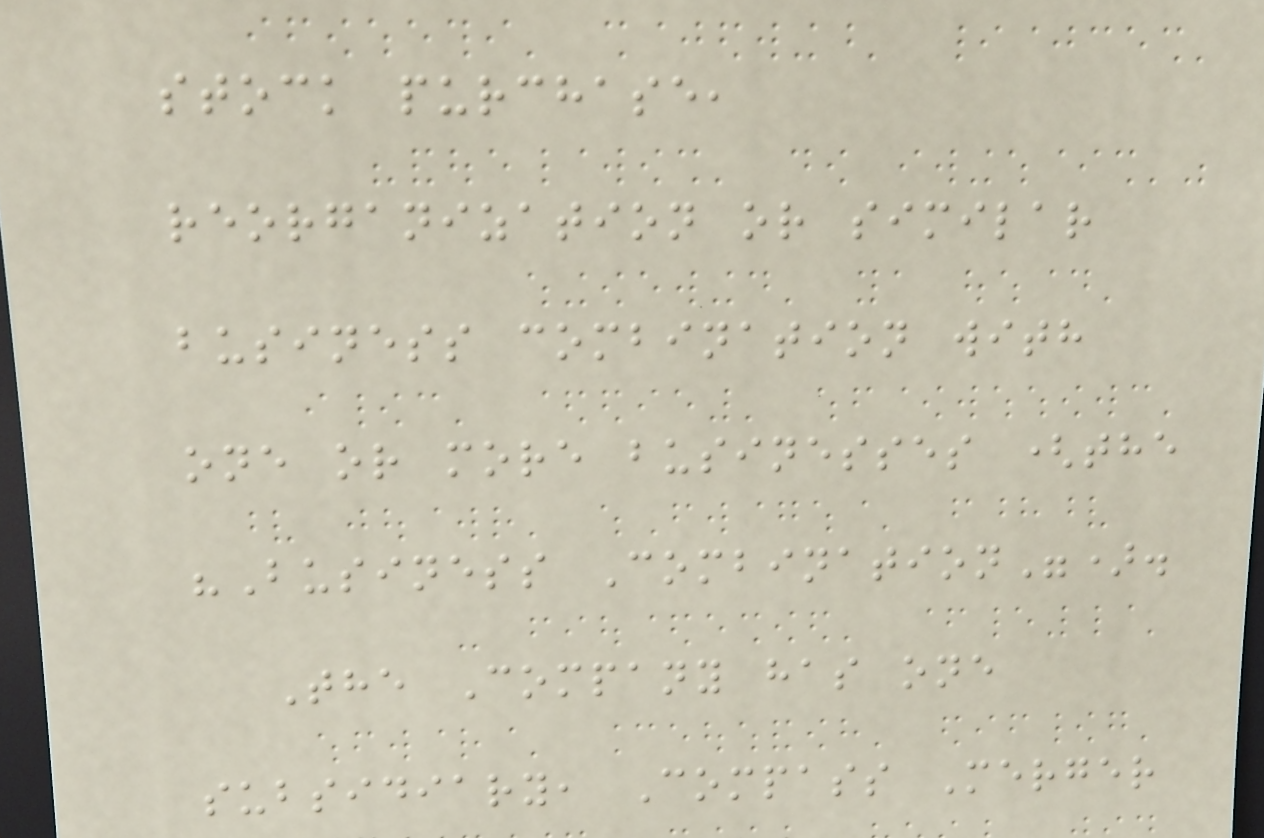stock purchase,
reorganization or similar
business combination with
one or more businesses (the
"Business Combination").
The Company has one
subsidiary, Compass Merger
